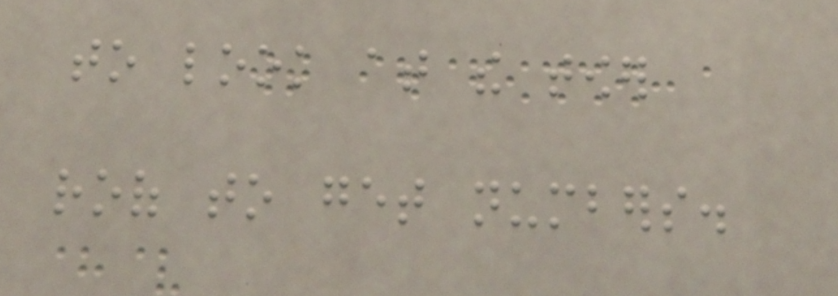to look at the tower
roof to get numbers.
